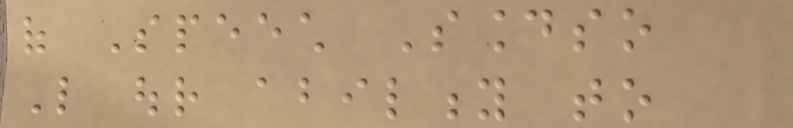of Speech Soundso
Like our ability to
